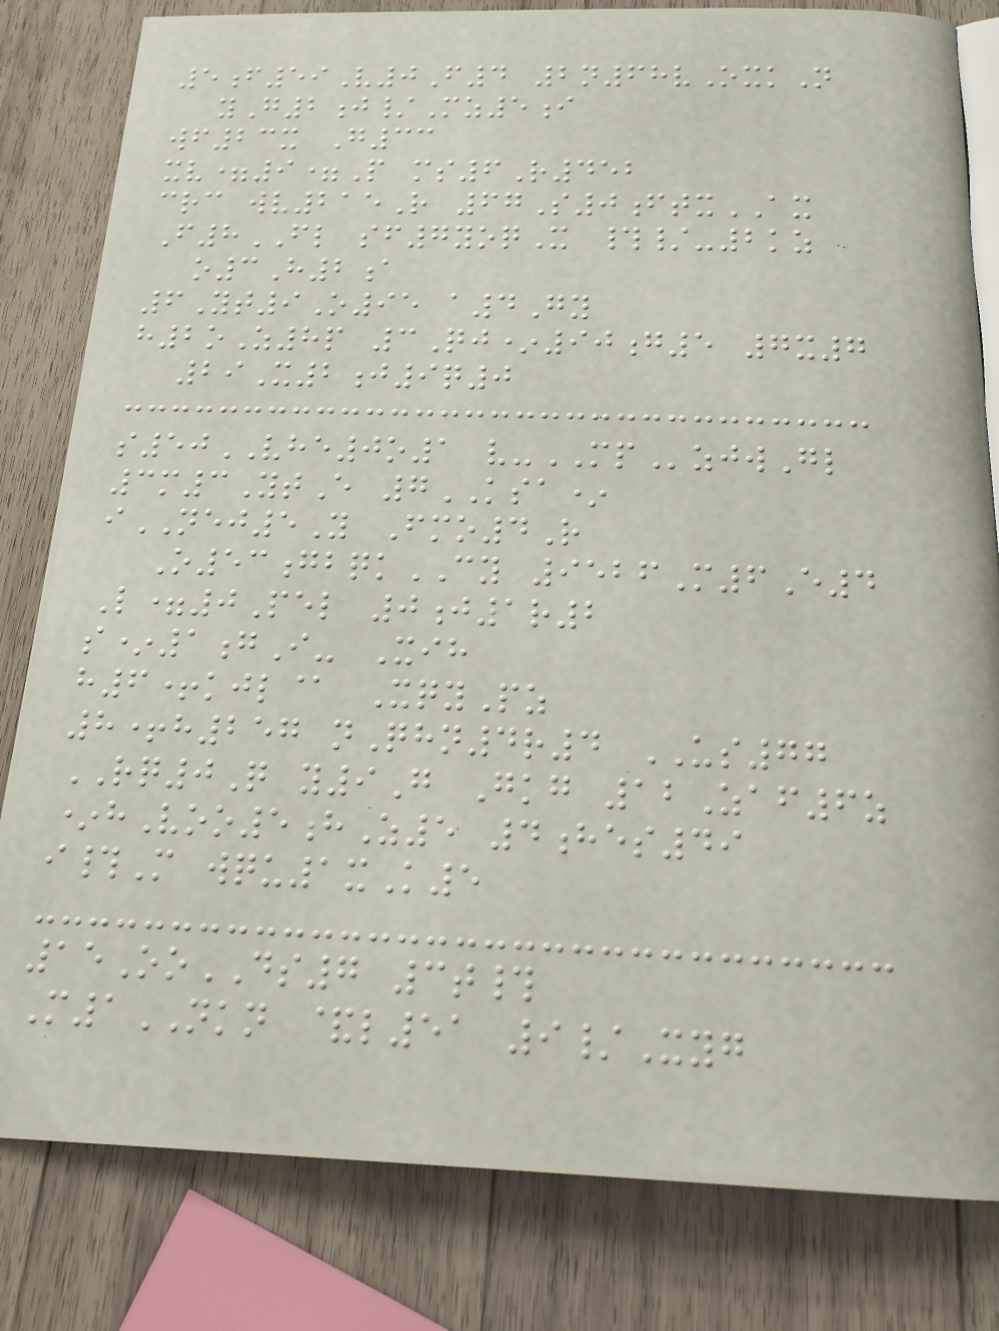5f59V0F4 2n68vOxkN
yG2j/Mz5i
wf23x G33
xv=9=P ms6R452
crc wv215R 67S0ftxAX
F8FL sf7yoqX #/-2kz
o3H2a
6Yt9O95 a4Gy
h2oZ8p 3Qj*90g5 7x7
29X2j9q0
s50VHE0o1 v-MPzjwGl
3m3YtE 7KSA*
iNEJ5Y Fmo4R
O53gbqkCY 9526M6E4
L=0Pel 0j1r2
s*1gI- Xih
h6+kjl@ XqyPz
8+h257 nQhn4r4 US77
RQ0Q y9G Gkg 12Zaf6z
*hVoo5hZ5 4hes49
i#M wqu1xK5
15OoDS7 3t#
M1NKN &l51 9/Xyg
